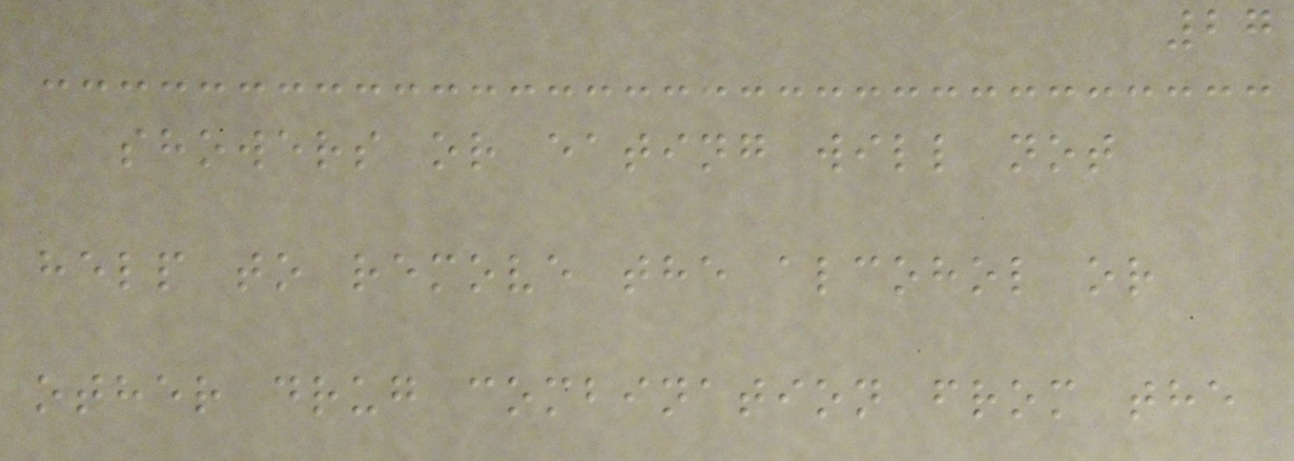27
showers or eating will not
help to remove the alcohol or
other drug combination from the
